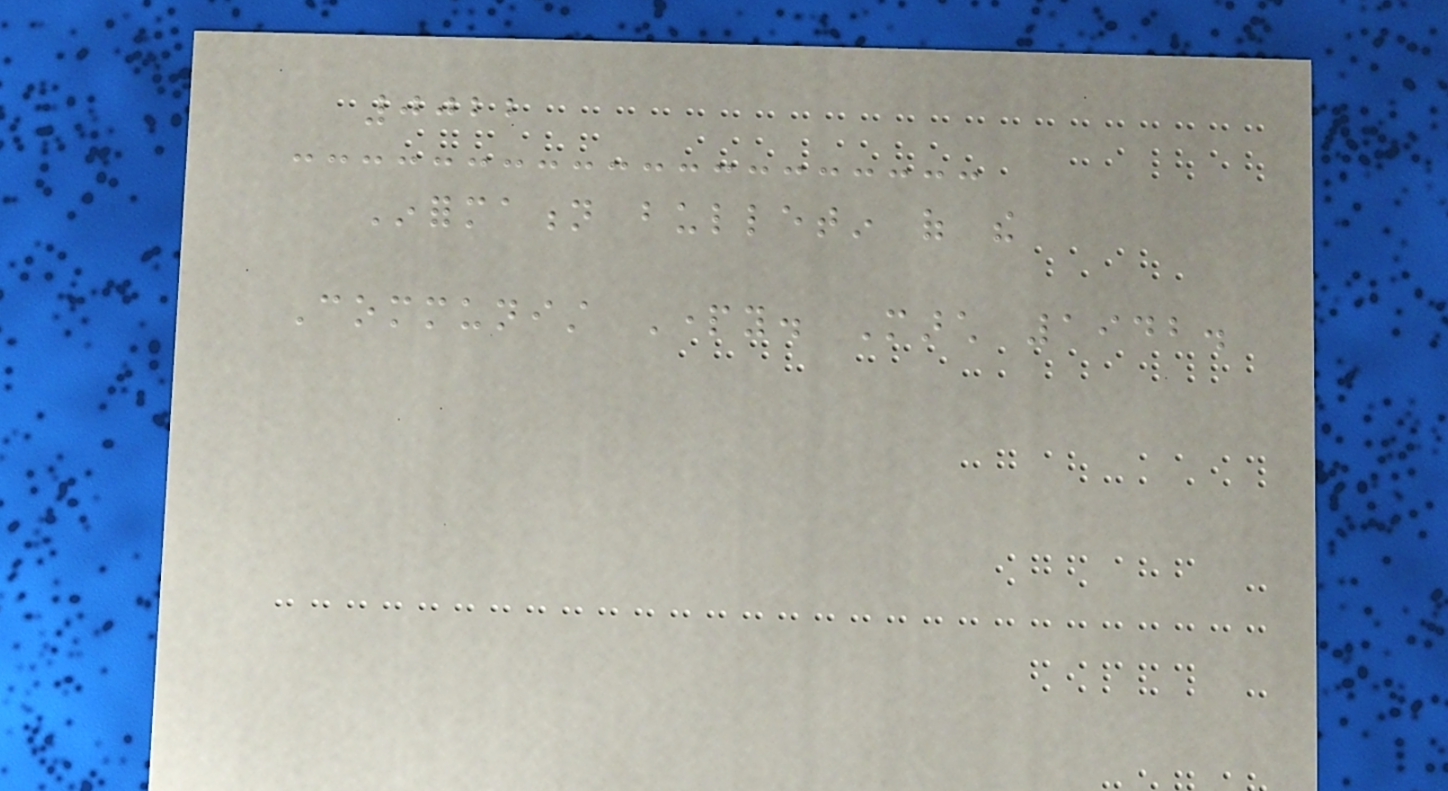0022
Information bulletin of the
Communist Party. March 1942.
